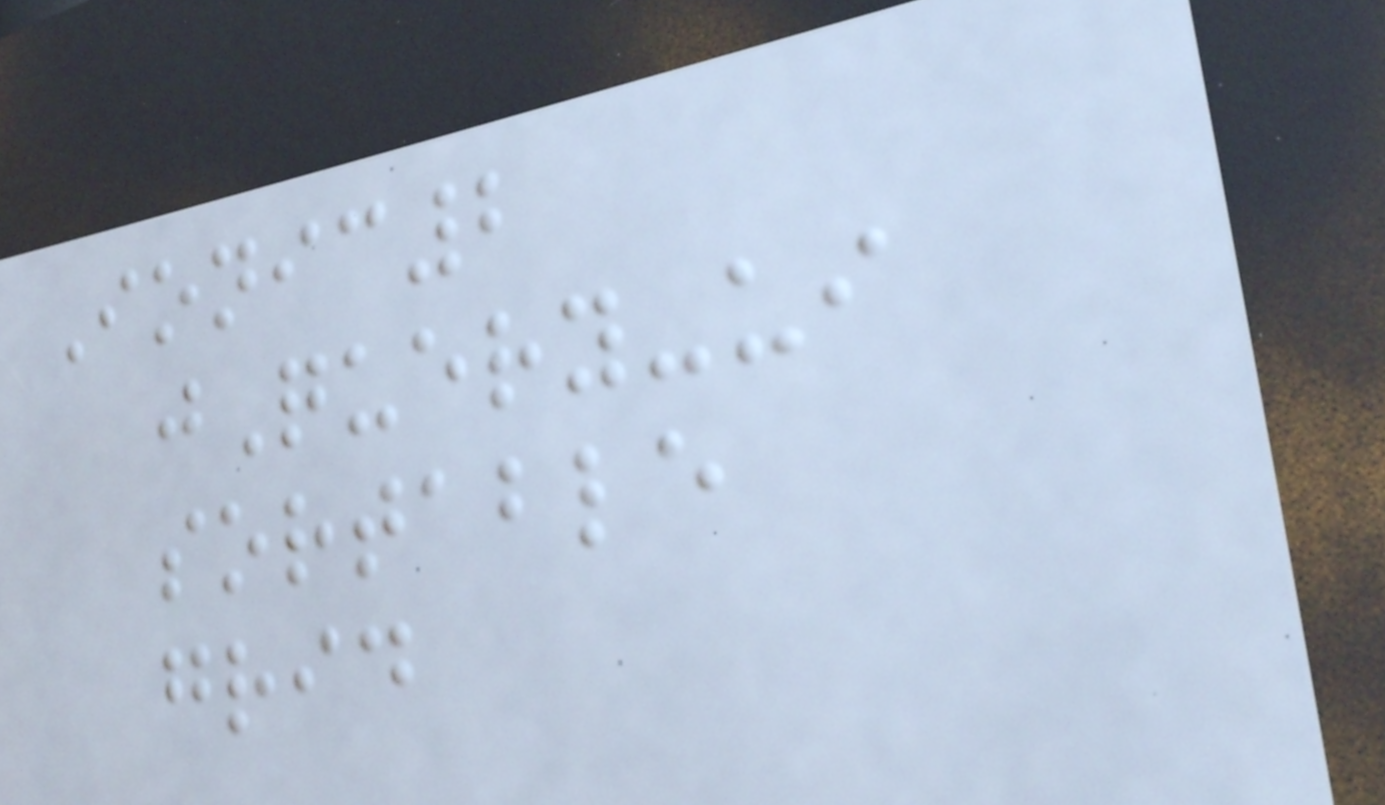Ionic2
jQuery-ui
sortable
grid
